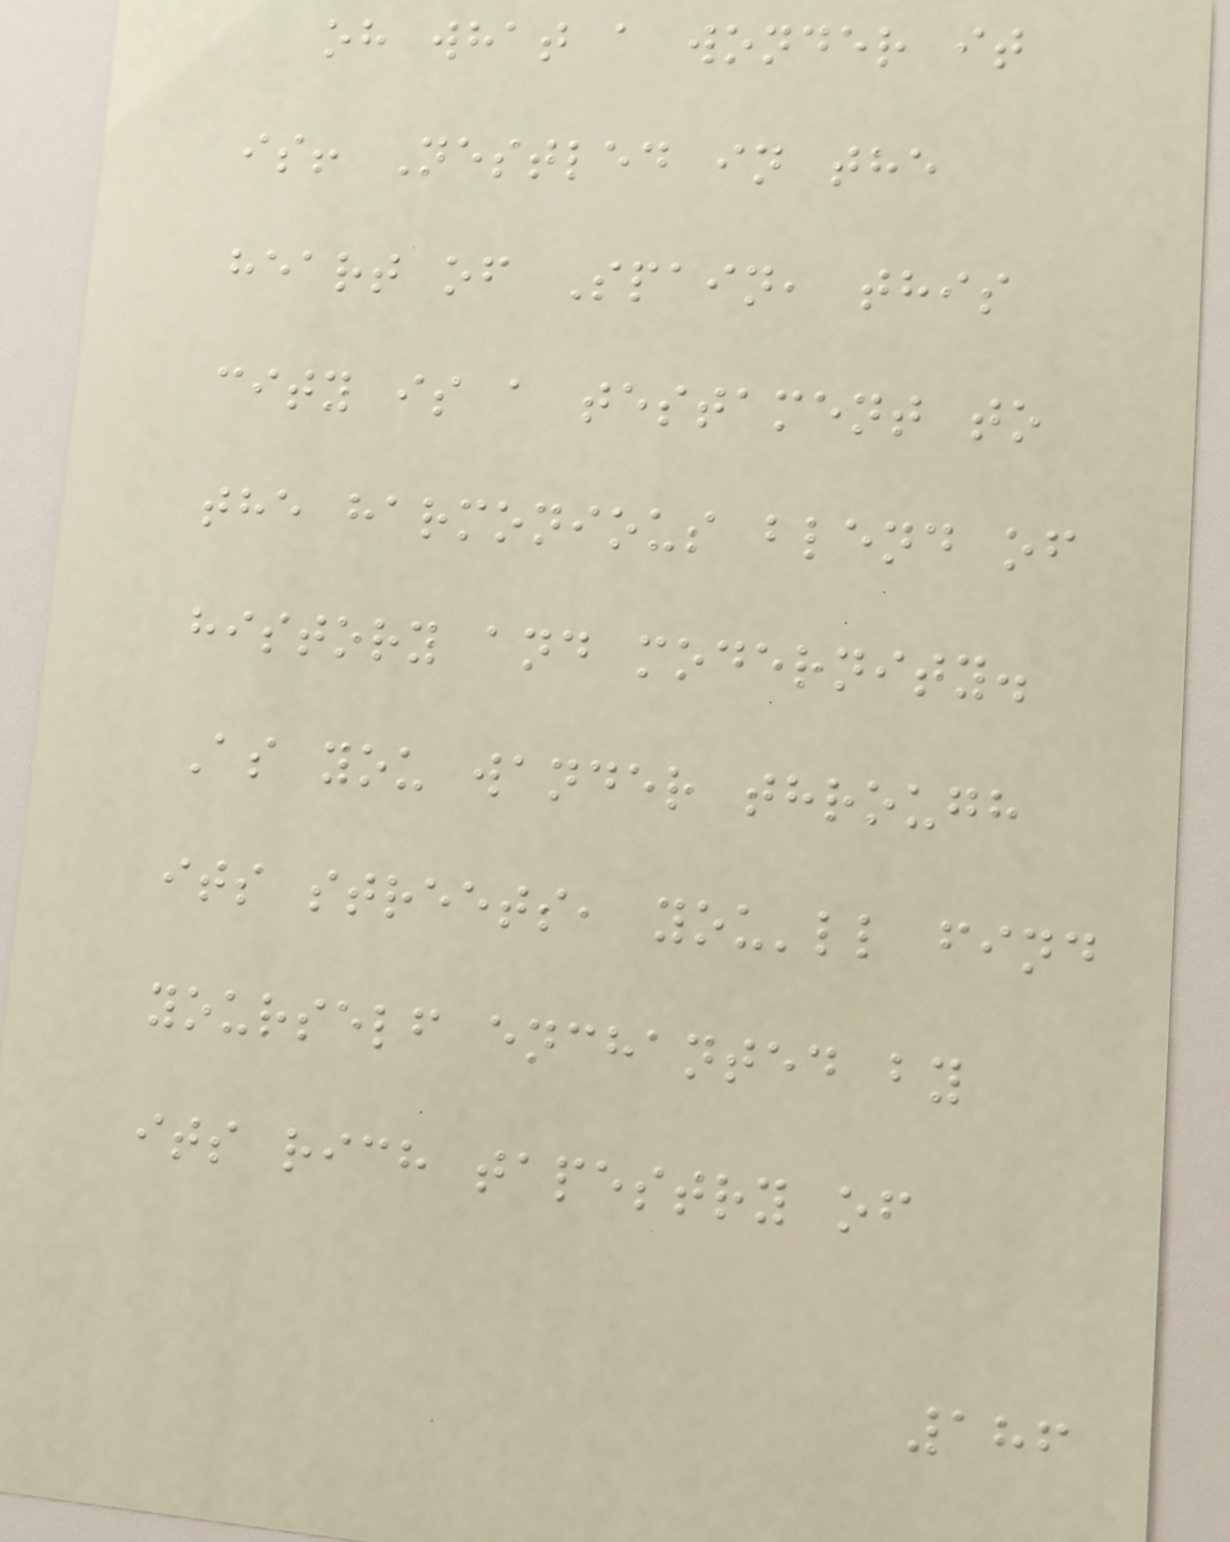oh what a wonder it
is! Nestled in the
heart of Spain, this
city is a testament to
the harmonious blend of
history and modernity.
As you wander through
its streets, you'll find
yourself enchanted by
its rich tapestry of
186
